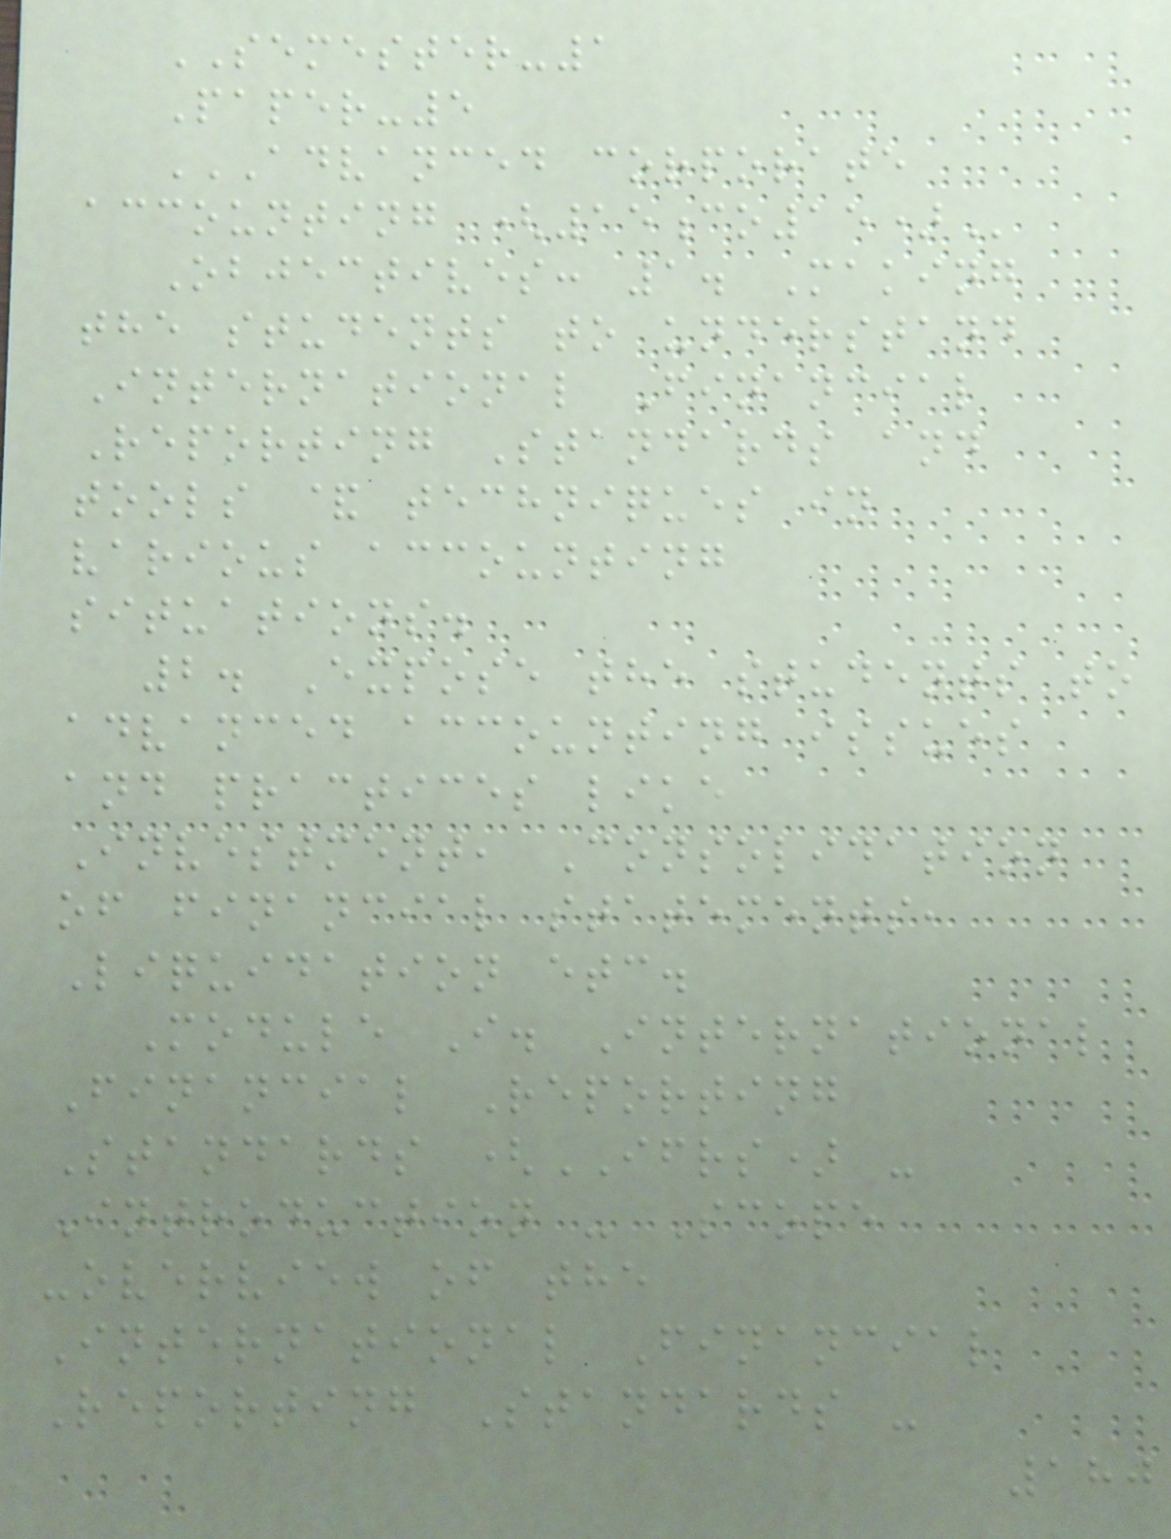SEMESTER-1
Paper-5
ADVANCED CORPORATE
ACCOUNTING (15CO15)
Objectives: 1. Making
the students to understand
International Financial
Reporting Standards and
tools & techniques in
various accounting
situations.
2. Expose the students to
advanced accounting issues
and practices like
Investment, Consolidation
of financial statements,
Liquidation etc.
Module I. International
Financial Reporting
Standards (IFRS) -
Introduction - Scope
-overview of the
International Financial
Reporting Standards -
180
